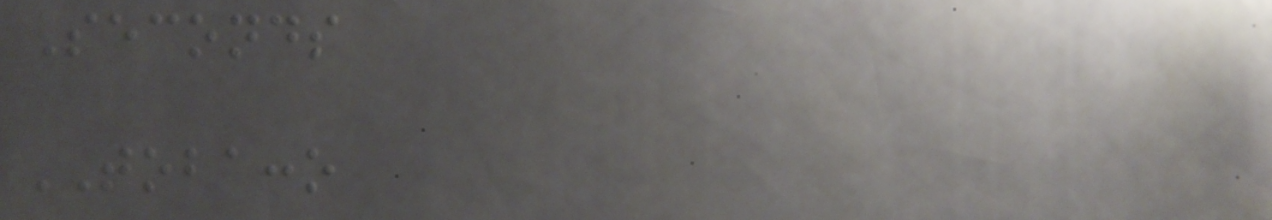Seconds
TOBACCO
